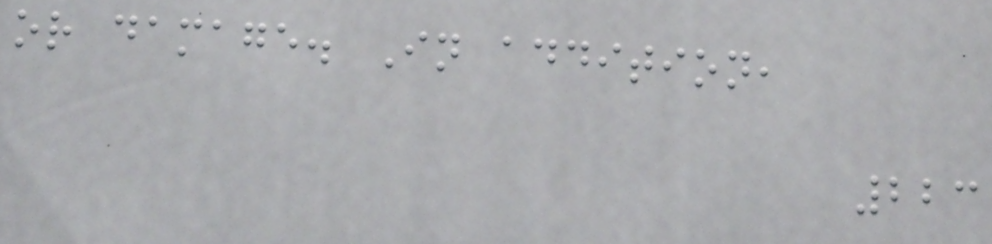or damage. In addition,
223
